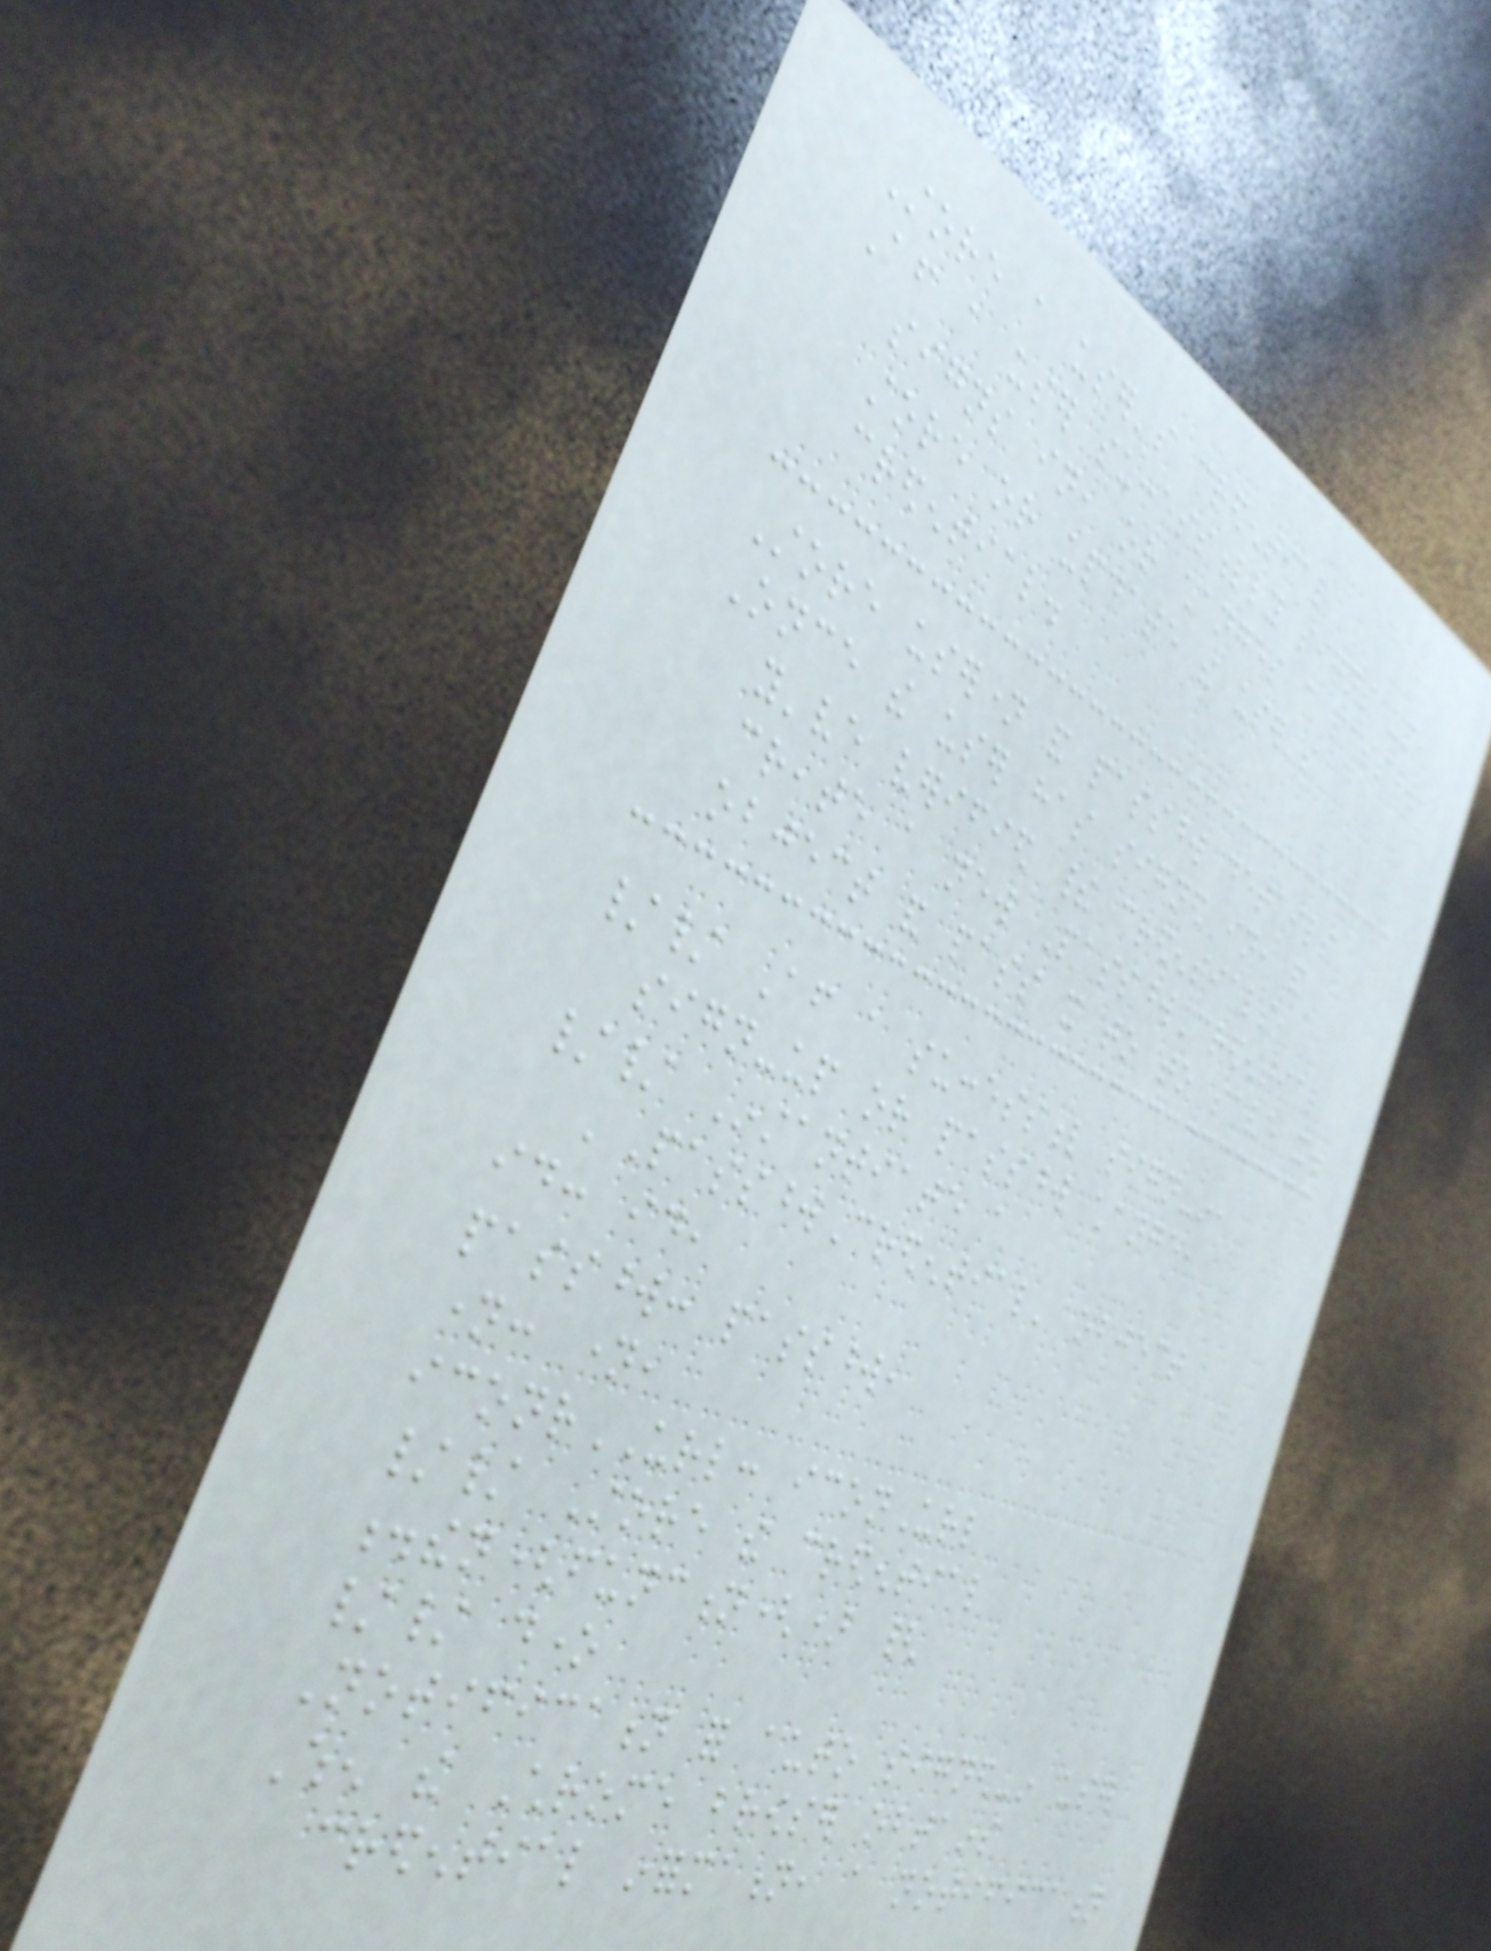Store a user's credential
After a user successfully signs up,
signs in, or changes a password,
store or update the user's
credential.
Store username and password details
Once the user has signed in, and
you've verified their credentials,
create a new PasswordCredential
object and pass it to to save it.
// After a successful sign-in,
sign-up or password change,
// Instantiate a
'PasswordCredential' object
id: id,
password: password,
name: name,
iconrURL: iconUrl
// Store the credential
.then(function() {
// done
Notification for auto signed-in user
When the Chrome browser obtains
credential information, a notification
